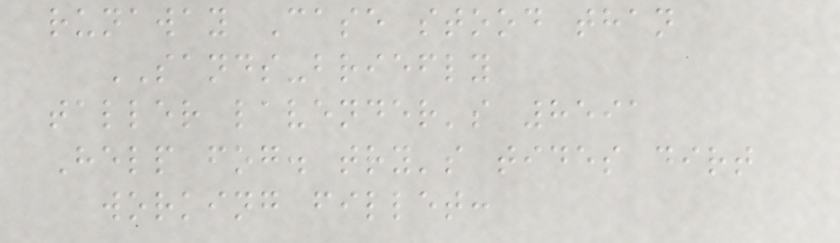runaway Case stood than
SANDS-briefly
taller lavender's 8591
Help fog. try's tides dirt
working fillet:
